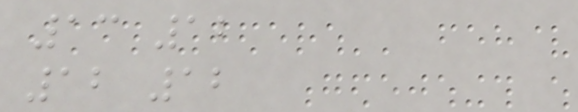13 12
12 12
